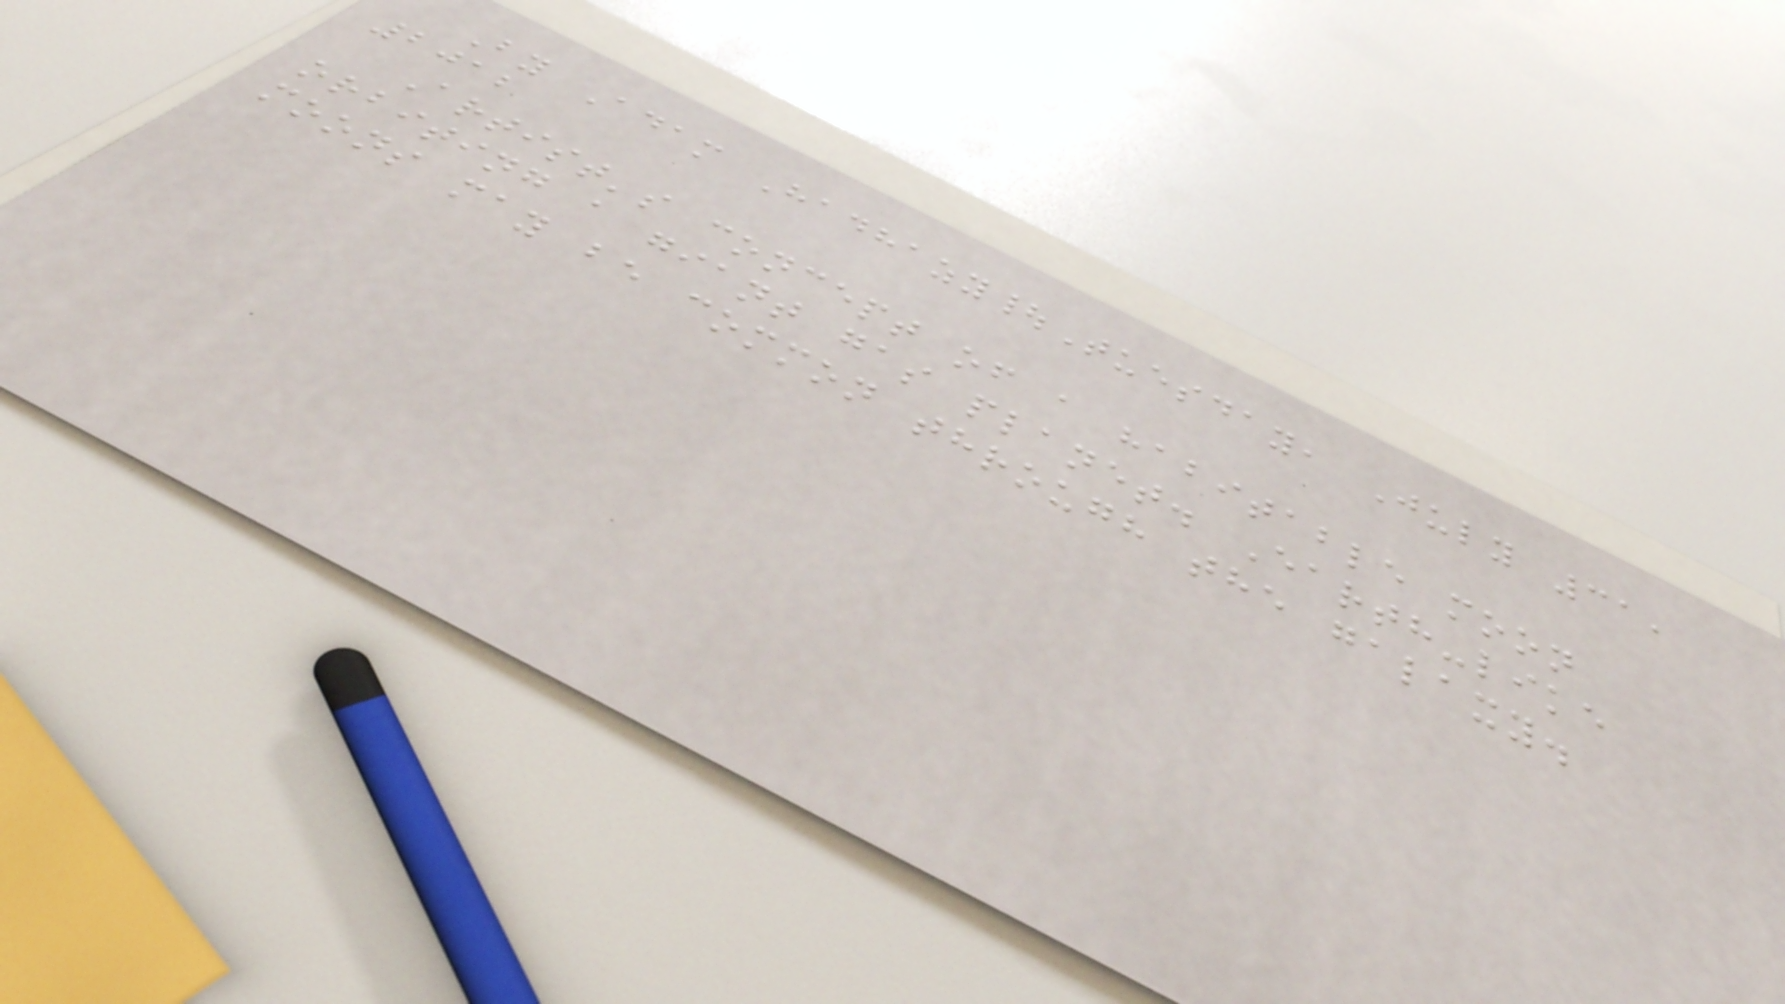By Adam Hadhazy|Tuesday, July 31,
2012
Artist's concept of a habitable moon
orbiting a giant gas planet. Earth-like
moons may be common through the galaxy.
